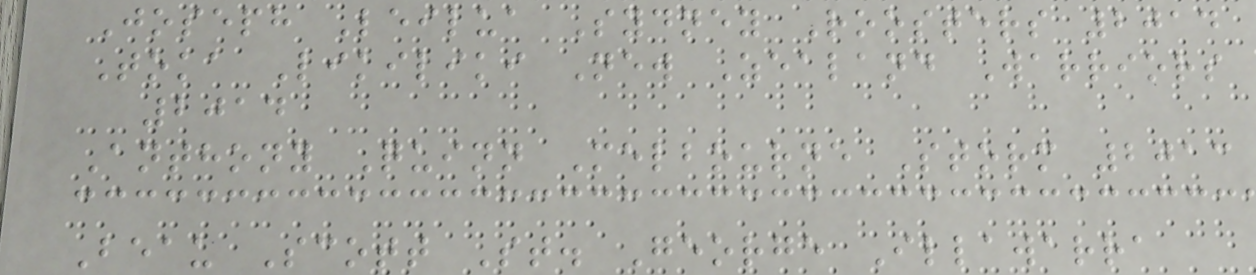Joseph Leilua Sydney Roosters 2014
Toka Likiliki New Zealand Warriors
2014
Anthony Quinn Melbourne Storm 2013
Beau Scott St. George Illawarra
